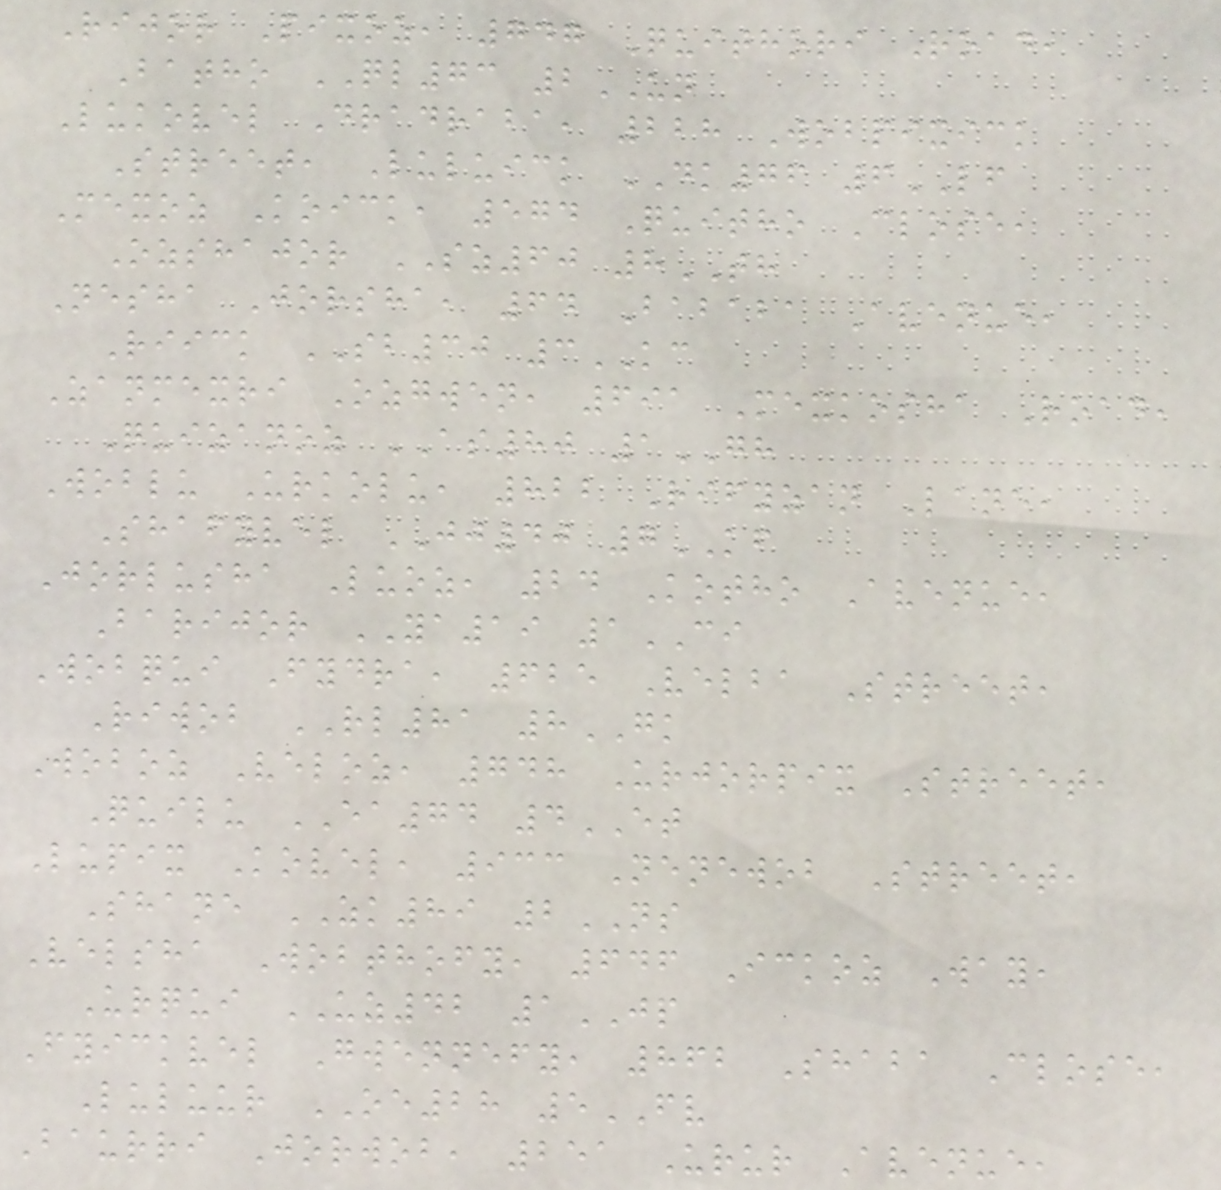Rijor Pixoz, 747 Quithori Road,
Batho QL73 2UN
Lukovel Dradraba, 228 Wobpixick
Street, Luluick DK76 6LF
Mexoz Koick, 574 Quitho Close,
Ozshajor SZ60 8TH
Nesha Jorsha, 64 Bababa Avenue,
Riick SB30 3KC
Zanmexri Ozgwen, 691 Mexkosha Road,
Quizanoz AS80 1GH
Woblu Urkolu, 822 Rifyzan Lane,
Shafyvel JJ40 7KF
Jorlusha Luoz, 24 Kotho Avenue,
Barijor YA19 1CI
Wobqui Fydra, 625 Velba Street,
Riwob RL81 8GK
Woboz Veloz, 748 Urjorpix Street,
Quilu EA74 4ET
Lupix Kovel, 933 Nenewob Street,
Shane ZK89 2NS
Velsha Wobthofy, 646 Ickoz Way,
Urqui UZ42 1JP
Fyickvel Gwennefy, 862 Shaba Close,
Luluur OE28 5FV
Baurri Jorwob, 251 Urur Avenue,
